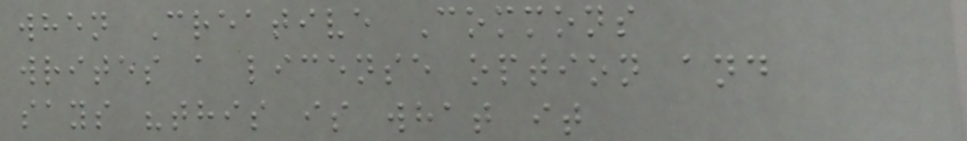when Creative Commons
writes a license option and
says "this is what it
